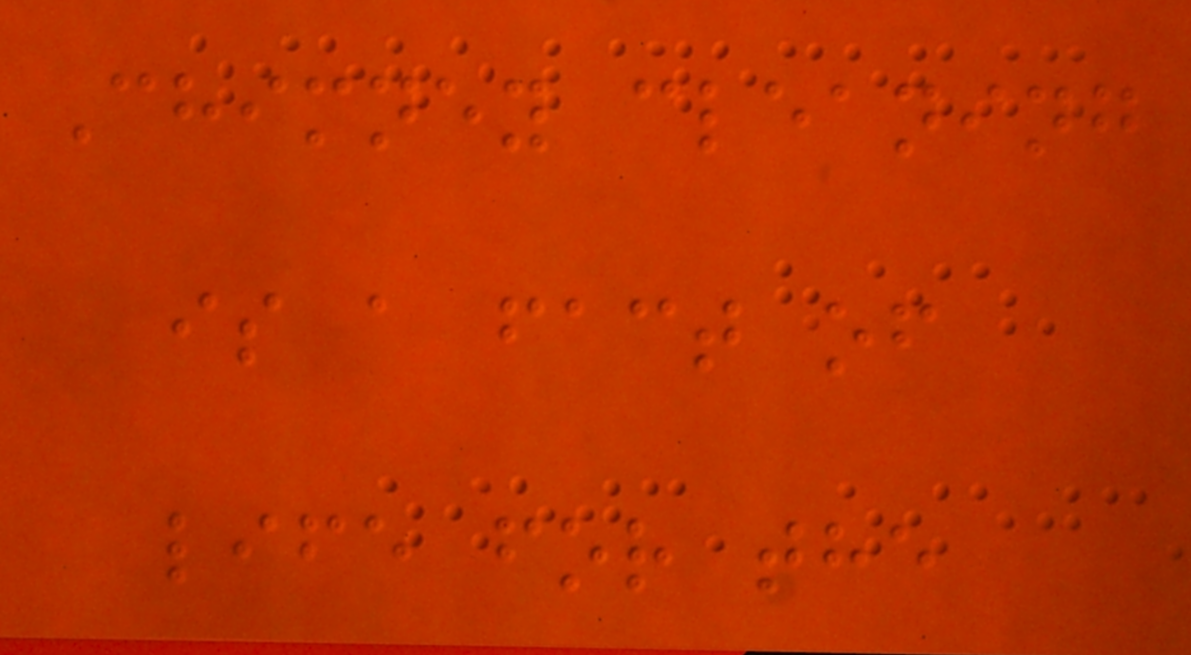Chimney cleaning
is a fact of
life for the
